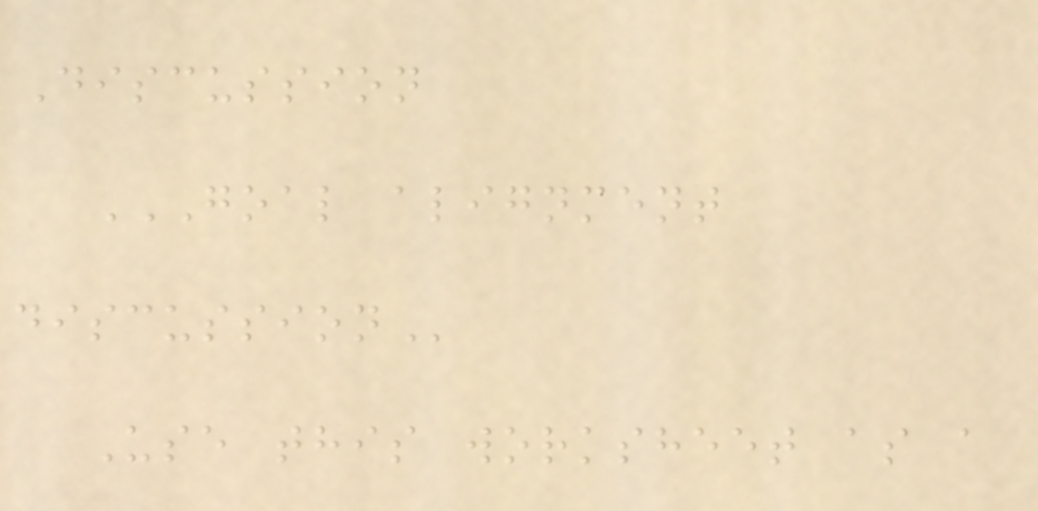Discussion
GOAL ALIGNMENT
DISCUSSION
Use this worksheet as a
